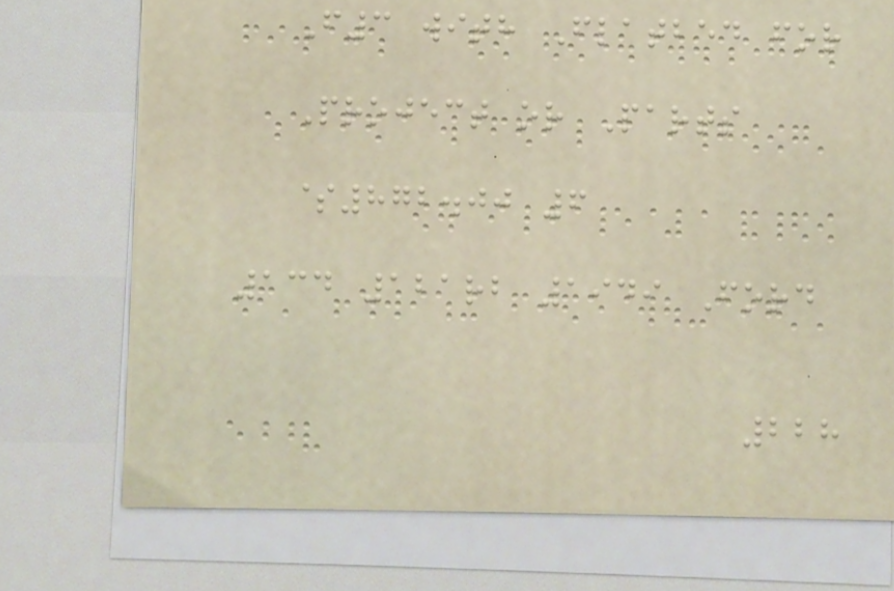F3 with Flatbed for
Project or Parts
$872.00 6
134 121rb 1949 Ford
228
